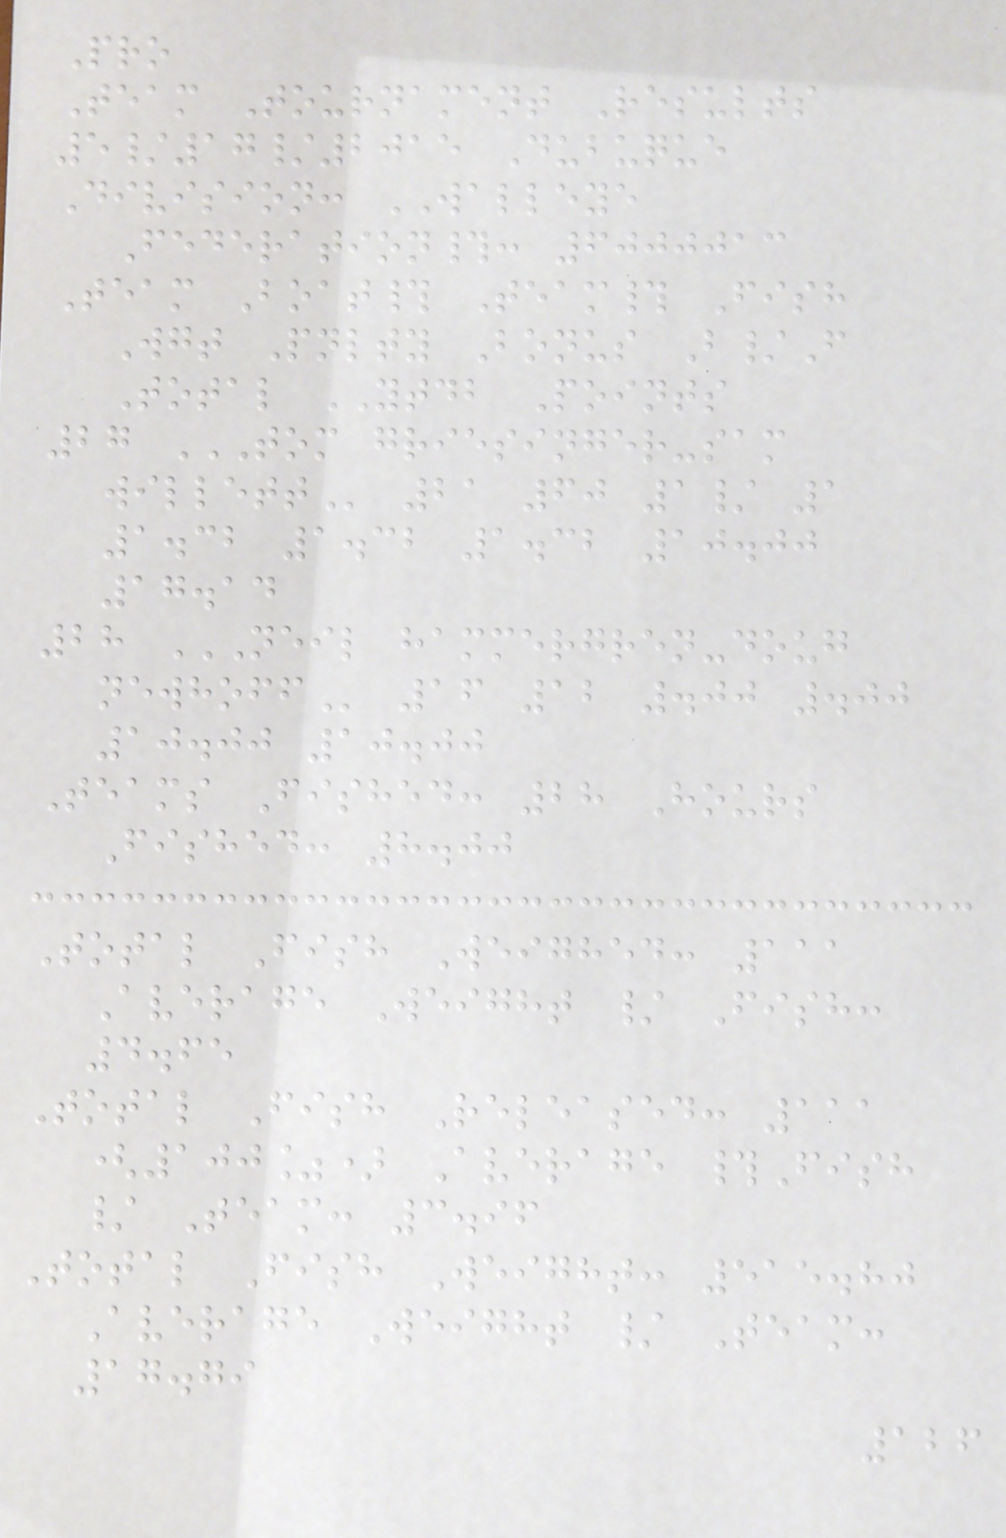Pro
Team Tournament Results
5/17/2015 Dubuque
Division: WALLEYE
Federation#: 6000013
Team Boat# Team# Fish
Wgt Pnlty Bonus B/F
Total YTDB Points
27 TOM GRIESINGER-SAM
WILLETT 21 60 1/ 1
1.32 1.32 1.32 10.00
17.14
28 NEIL HAMMERGREN-DOUG
NEWHOFF 16 12 .00 .00
10.00 10.00
Teams Fished: 28 Hours
Fished: 8.00
Total Fish Weighed: 111
Average Weight / Fish:
4.65
Total Fish Released: 111
(100%) Average #Fish
/ Team: 3.96
Total Fish Weight: 515.80
Average Weight / Team:
17.79
126
